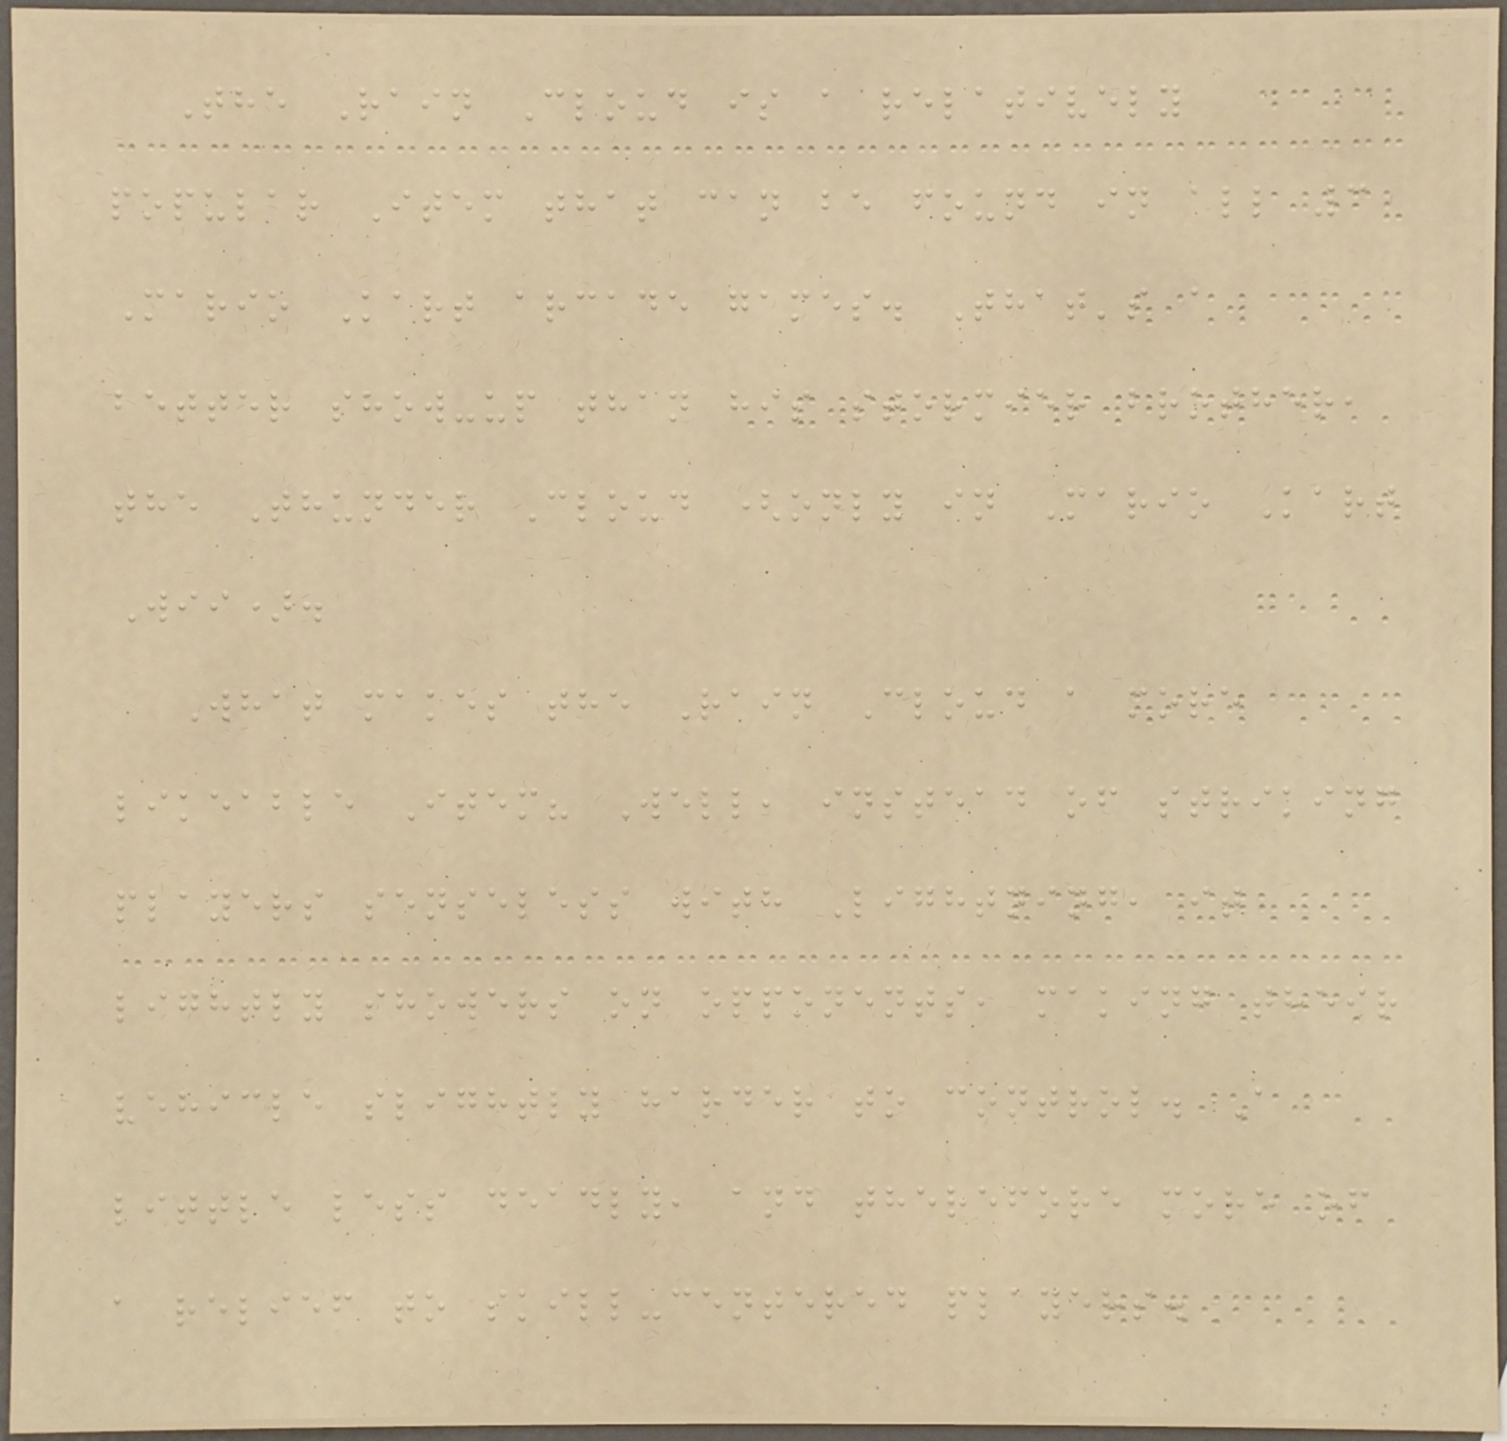The Rain Cloud is a relatively
popular Item that can be found in all 3
Mario Kart arcade games. That's a
better show-up than his stormier brother,
the Thunder Cloud (only in Mario Kart
Wii).
What makes the Rain Cloud a more
likeable Item? Well, instead of striking
players senseless with Lightning, it
lightly showers on opponents, making their
vehicle slightly harder to control. A
little less deadly, and therefore more of
a relief to skill-centered players.
